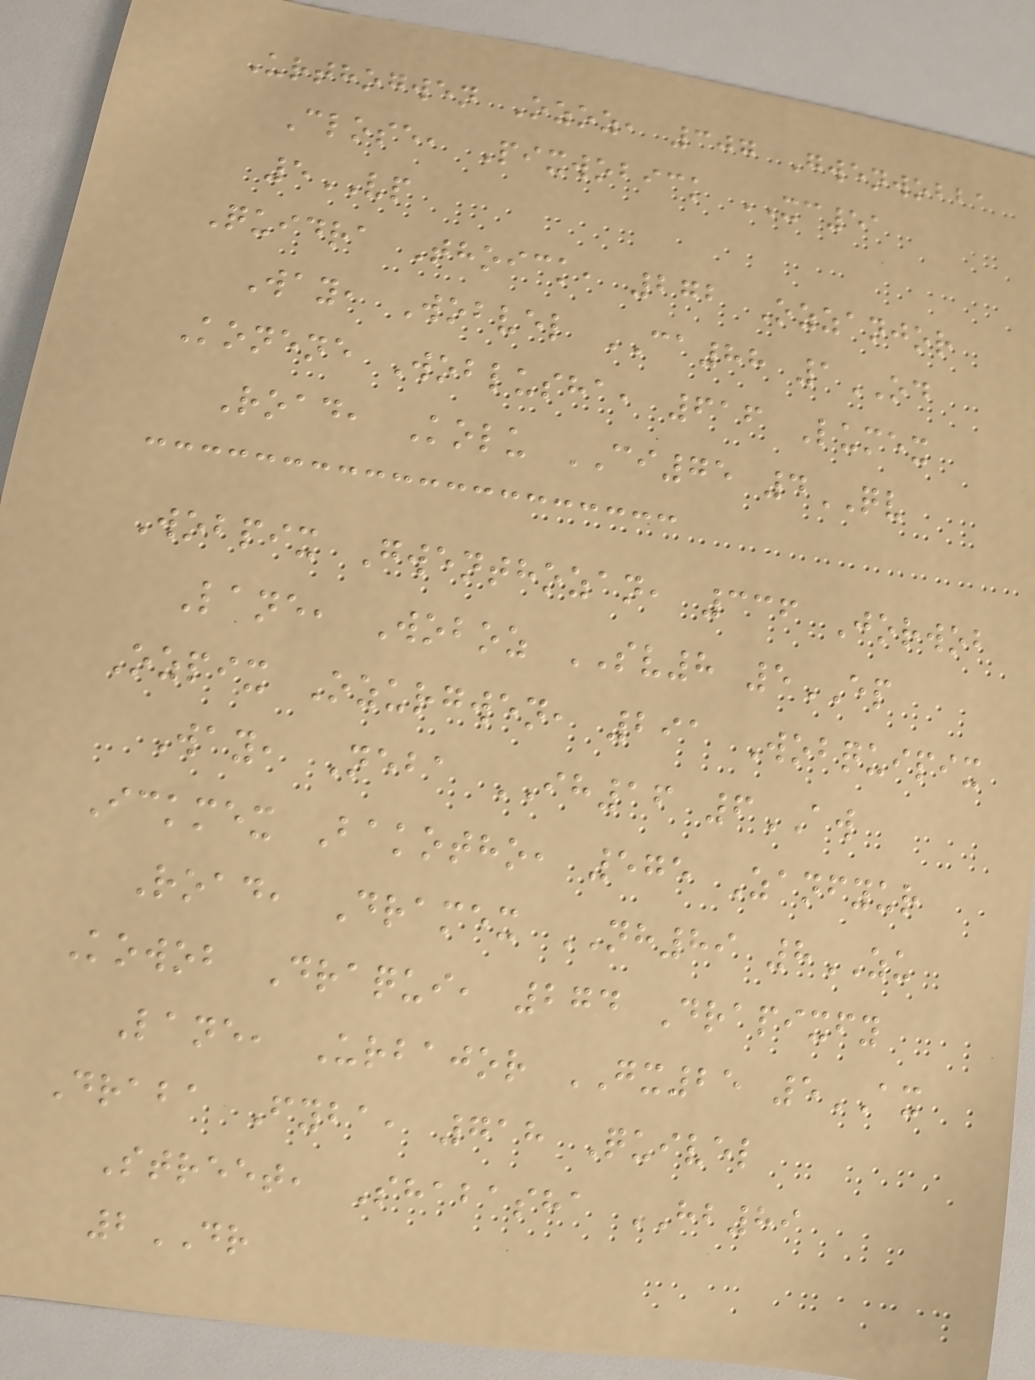Urthogwen Ozoz, 307 Gwenwobba
Close, Pixwobick XC51
5VP
Quidra Thoick, 272 Ozzanjor
Way, Wobvel CA88 1OD
Konene Woblusha, 616 Lumex
Road, Kolu CI75 4QV
Wobpix Gwenthozan, 336 Jorwob
Lane, Woboz SV8 5EP
Ozpix Ozurgwen, 291 Wobquipix
Way, Neba IH16 6AW
Ickmex Bakotho, 575 Zanfyur
Road, Dramex NH89 8ZU
Kowob Draqui, 274 Drapixfy
Lane, Urbajor GX25 5AX
Draba Fyba, 718 Quivel
Street, Shabasha HB89
2DR
